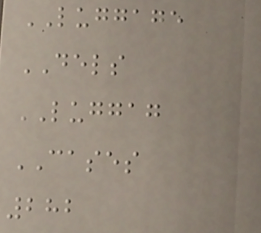LUGGAGE
DELS
LUGGAG
CASES
282
